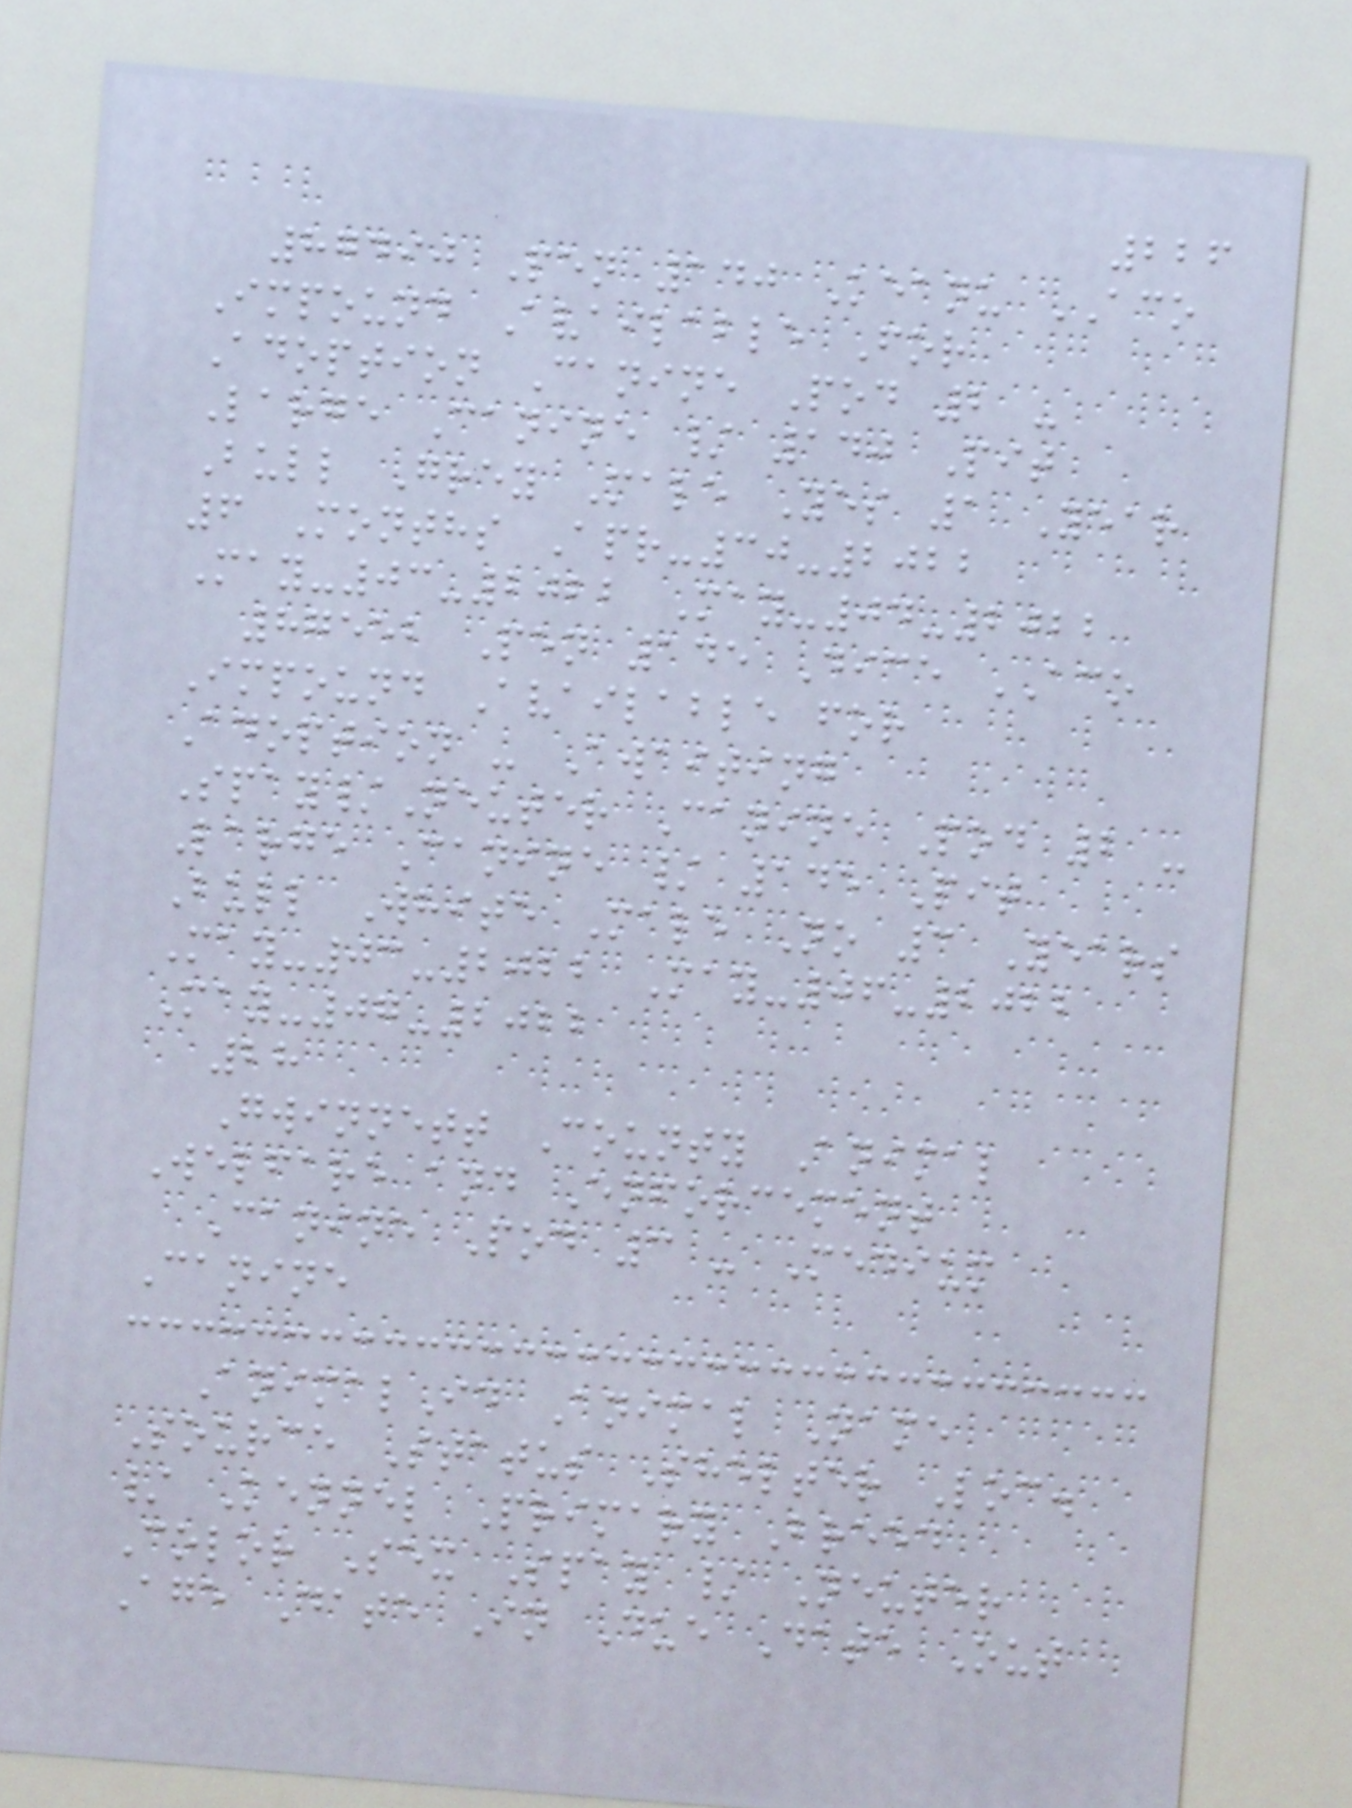226
87490 Pen 140 Keanu ACO
Impound Available For
Adoption Canine Pod 2 -
Large Canine / 140 Pit
Bull Grey Male Yes 1 Year
6 Months Apr-30-2022
May-03-2022 May-04-2022
87552 Pen 145 Dice ACO
Impound Available for
Adoption - Awaiting
Spay/Neuter Canine Pod 2 -
Large Canine / 145 Pit
Bull White Male No 3 Years
May-03-2022 May-06-2022
May-07-2022
28
Gwinnett County Animal
Welfare and Enforcement
Canine Pod 3 - Medium
Canine
AnimalId Animal Name
Source Status Shelter Loc.
/ Kennel Primary Breed
Color Sex Spay / Neuter
Age Date In Due Date Out
